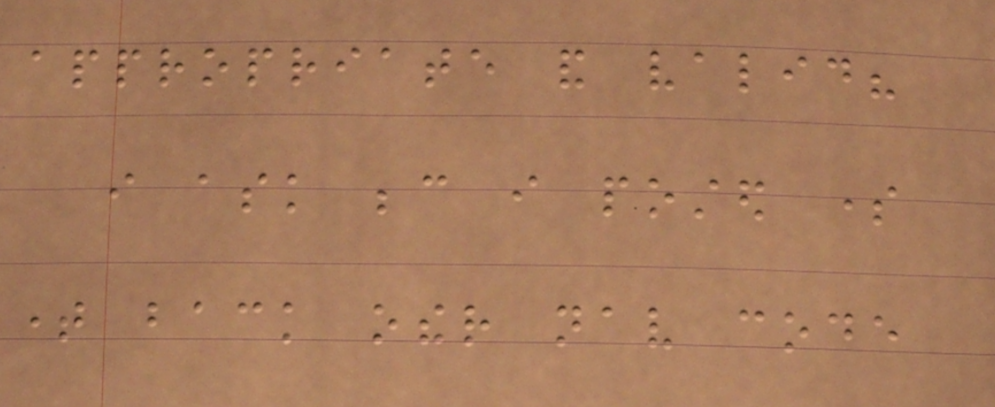appropriate and valid?
i ask because i posted some
time back other nav code
